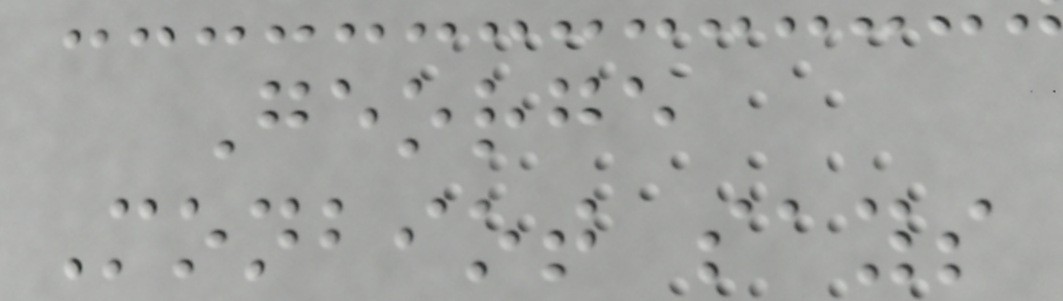George
Monbiot says
